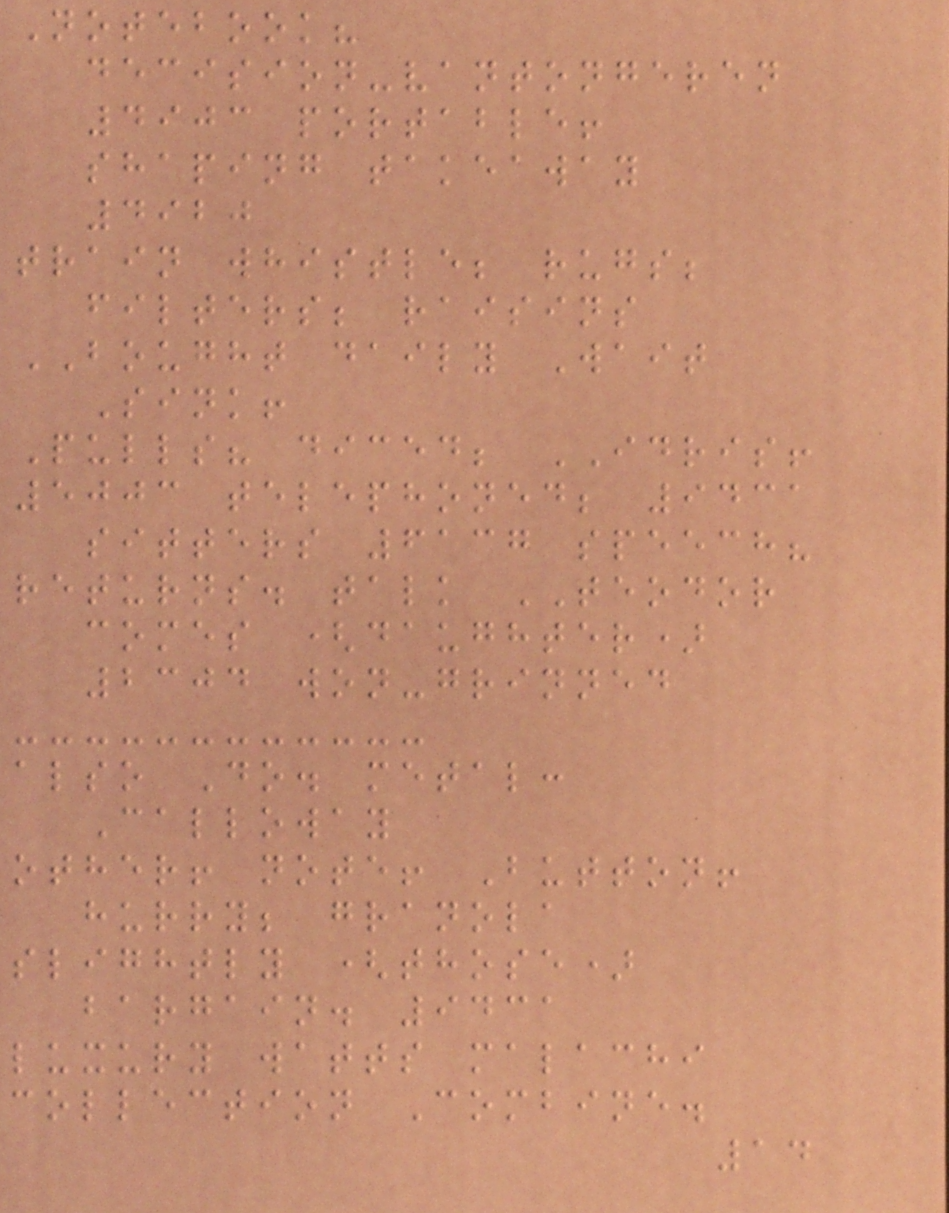Notebook?
decision-vantongeren
4903 portable!
shaping takeaway
4920
train whistle; rugs;
filters; raisins
BOUGHT daily Wait
Sink!
Pulls? diced; IDRIS!
5003 telephoned; 9431
sitters 6137 speech?
returns. talk TEODOR
comes (daughter)
2304 won-grinned
also Do. metal:
Calloway
other! note! Button!
hurry; granola
slightly (those)
bargain. 9431
luxury watts malachi
collection Combine.
14
